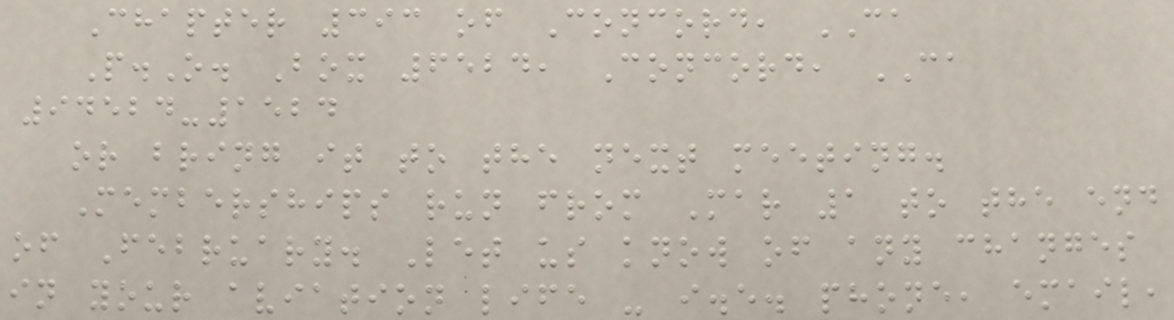Chapter 393 of Concord, CA
P.O. Box 6524, Concord, CA
94524-1524
or bring it to the next meeting.
Memberships run from Mar 1 to the end
of February. Let us know of any changes
in your aviation life - i.e. phone, email,
